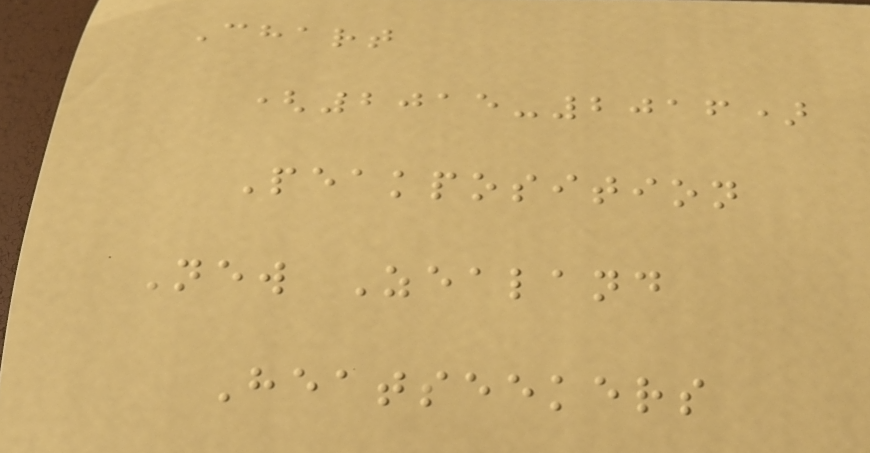Chart
(2015-2016)
Peakposition
New Zealand
Heatseekers
